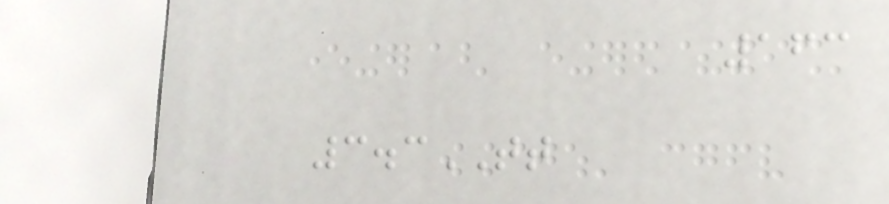163
3.3TT
